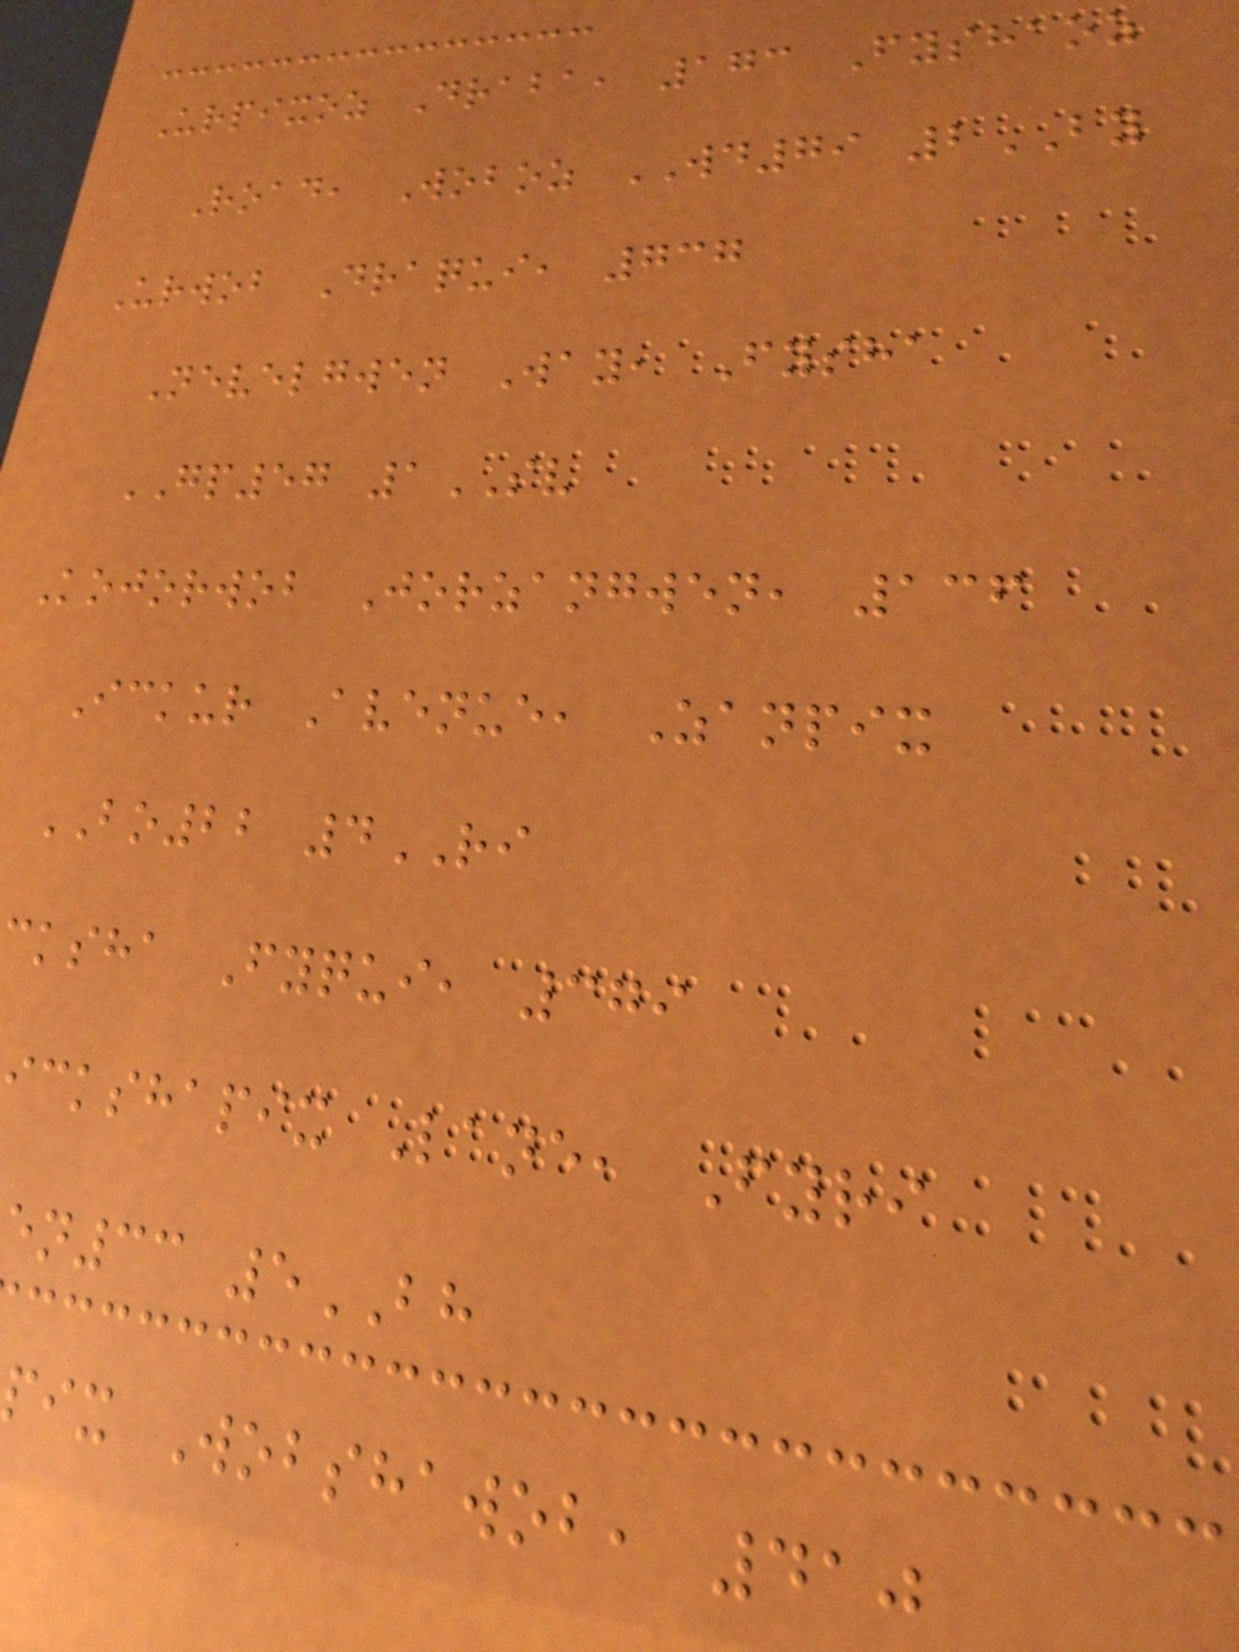Urpixoz Draba, 173 Fyshaoz
Road, Woboz WD79 2BY
Urwob Draqui, 737
Nevelgwen Way, Fysha
GP57 1SV
Kojorwob Jorzangwen, 136
Ickur Avenue, Zanpix
BO22 4RI
ksha Fyqui, 379
ckshapix Lane, Fyri
en33 5BH
pix Wobshawob, 410
